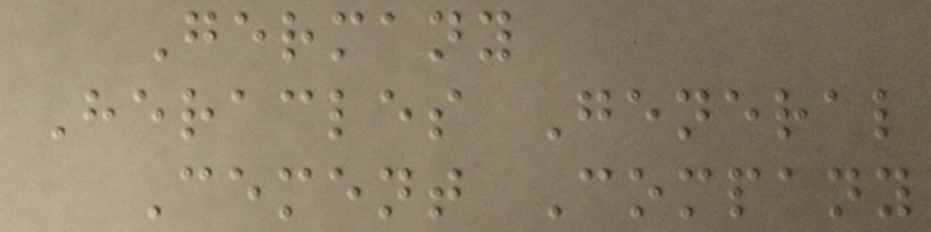Germany
Heracles General
Cement Company
